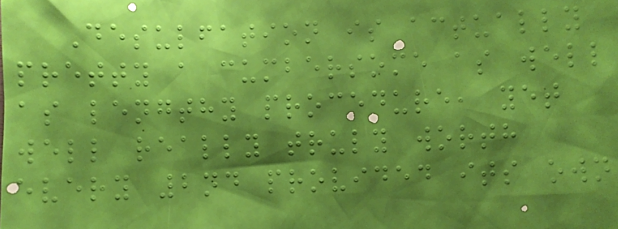Desulfation is actually
pretty a cumbersome as well
as lengthy procedure, yet
well really truly worth
every 2nd provided its own
